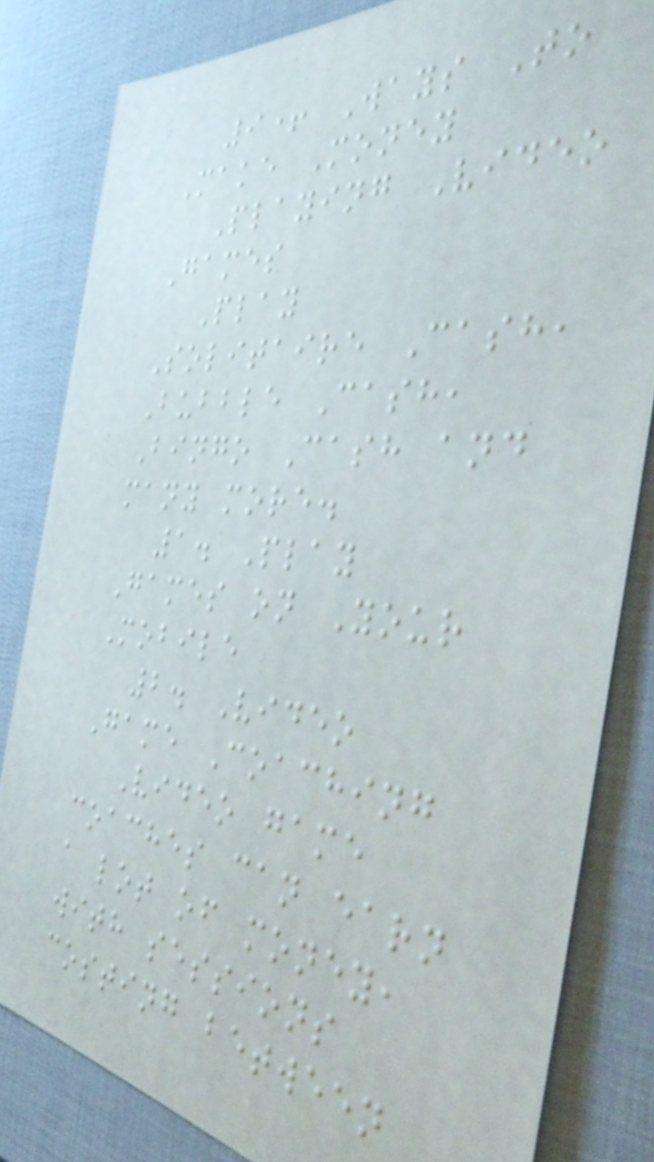9+ Ways To
Make Money
Playing Video
Games
Play
Solitaire Cash,
Bubble Cash,
Bingo Cash and
many more.
1. Play
Games on Your
Mobile
2. Video
Game Coaching
Video game
coaches can earn
a lot of money,
with sessions
costing between
